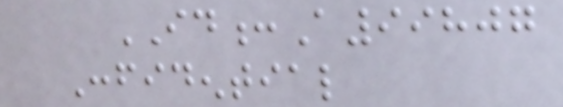ID:A99807
Confidential
